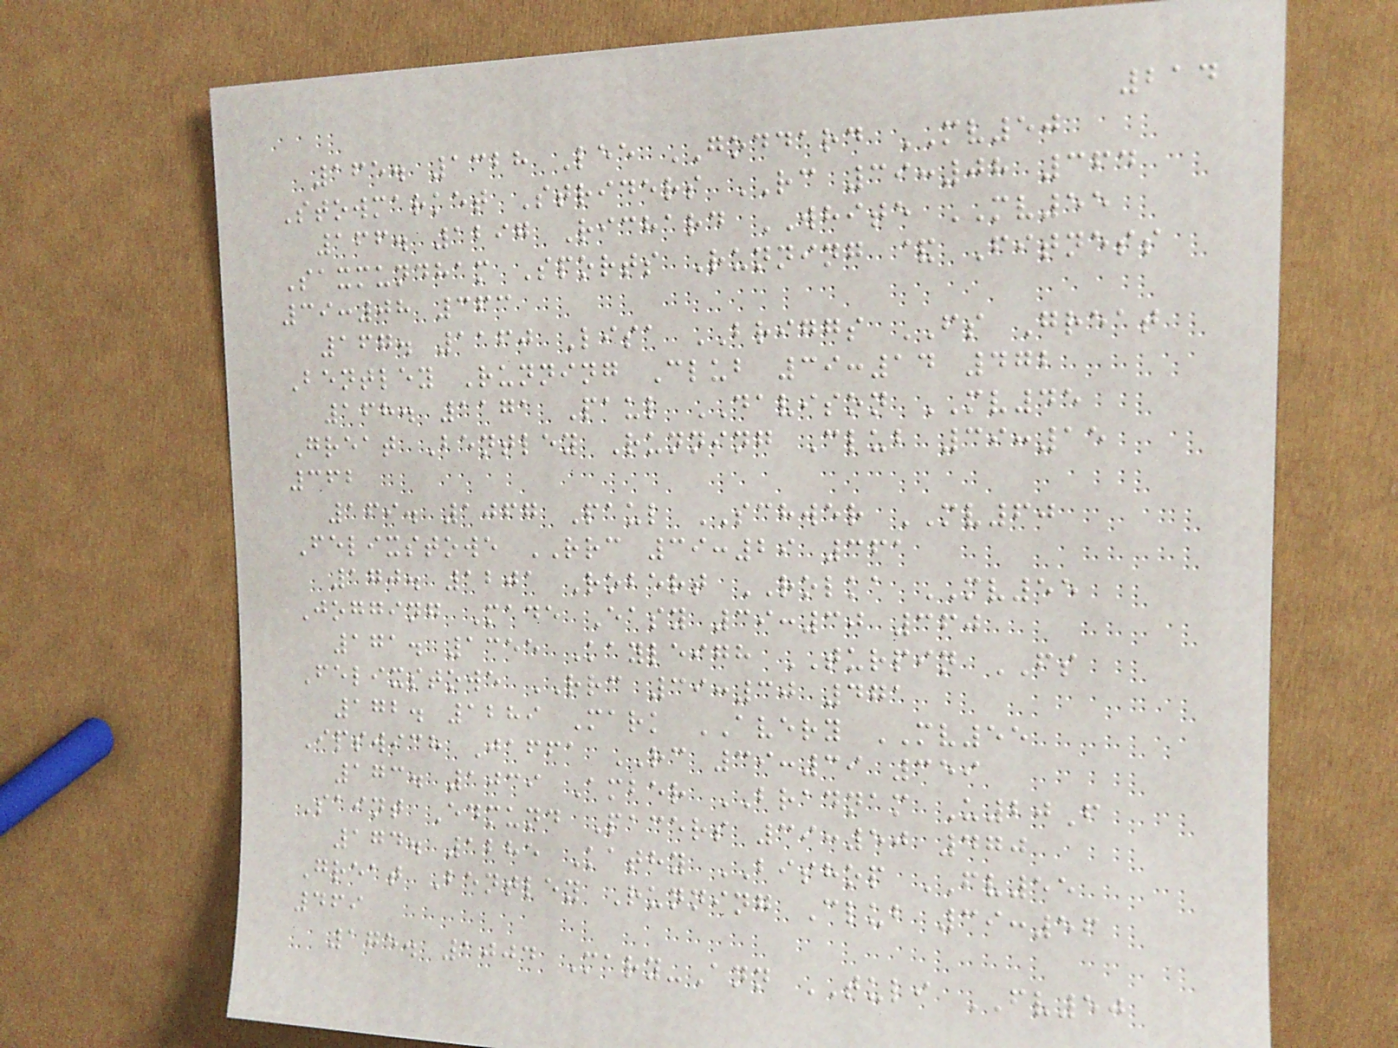214
165. 1328 Lee GODDARD MV50
Stowmarket Striders RC 39:08 364
166. 1297 Richard WHITE MV55
Saxmundham Sports Running & Fitness
39:08 363
167. 1160 Lisa BRIGGS FS Great
Bentley Running Club 39:14 472
168. 1171 Paul DAVISON MV45
Great Bentley Running Club 39:15
362
169. 1067 Paul SCHWER MV60
Felixstowe RRC 39:29 361
170. 1201 Robert ROLKA MV55
Jogging Made Easy 39:30 360
171. 1355 Kayleigh TURPIN FS
Felixstowe RRC 39:30 471
172. 1289 Mark AVERY MV55
Ipswich Jaffa RC 39:39 359
173. 1039 Amber BRADNAM U20F
Saint Edmund Pacers 39:50 470
174. 1285 Kathy BISHOP FV55
Great Bentley Running Club 39:56
469
175. 1004 Mary-Ann TULI FV50
